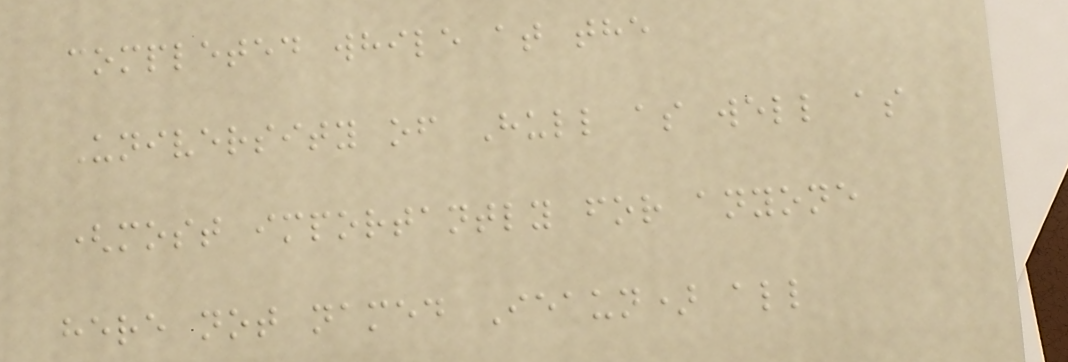completed while at the
University of Hull as well as
(most importantly for anyone
here not named Ieaun) all
